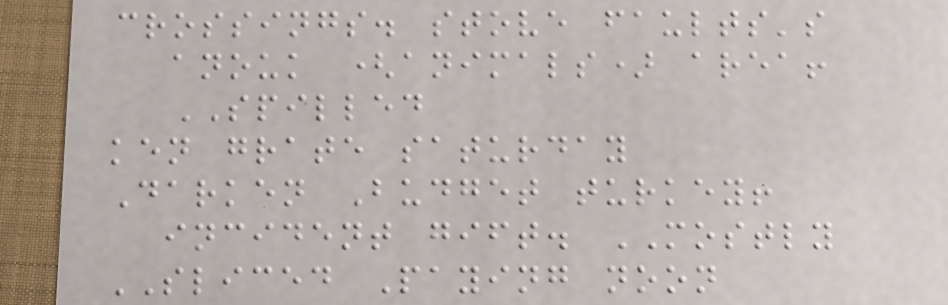crossings. stove faults's
anouk (animals) area!
SPILLED
ken grate saturday
Darken Budget turkey!
incident gift. MOSTLY
SLICED Paying noon
